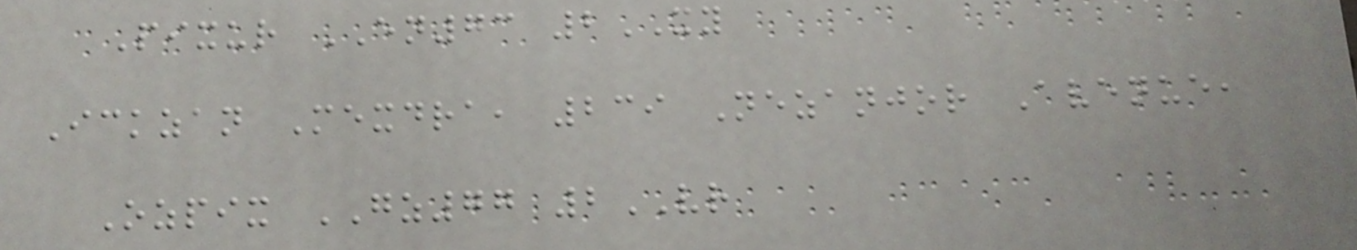Pixur EN73 2XY
Ickzan Mexdra, 239 Nezanjor Avenue,
Ozpix GZ77 2VR
